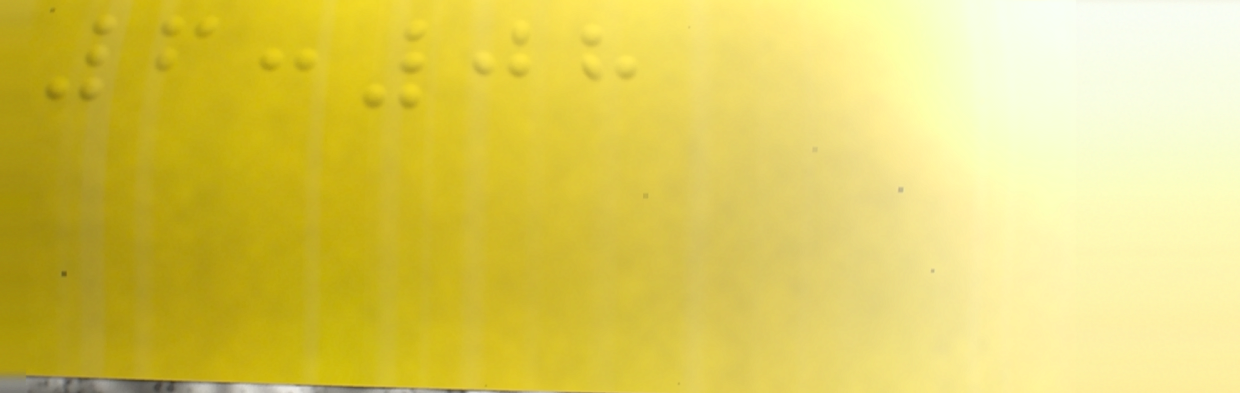6:08
